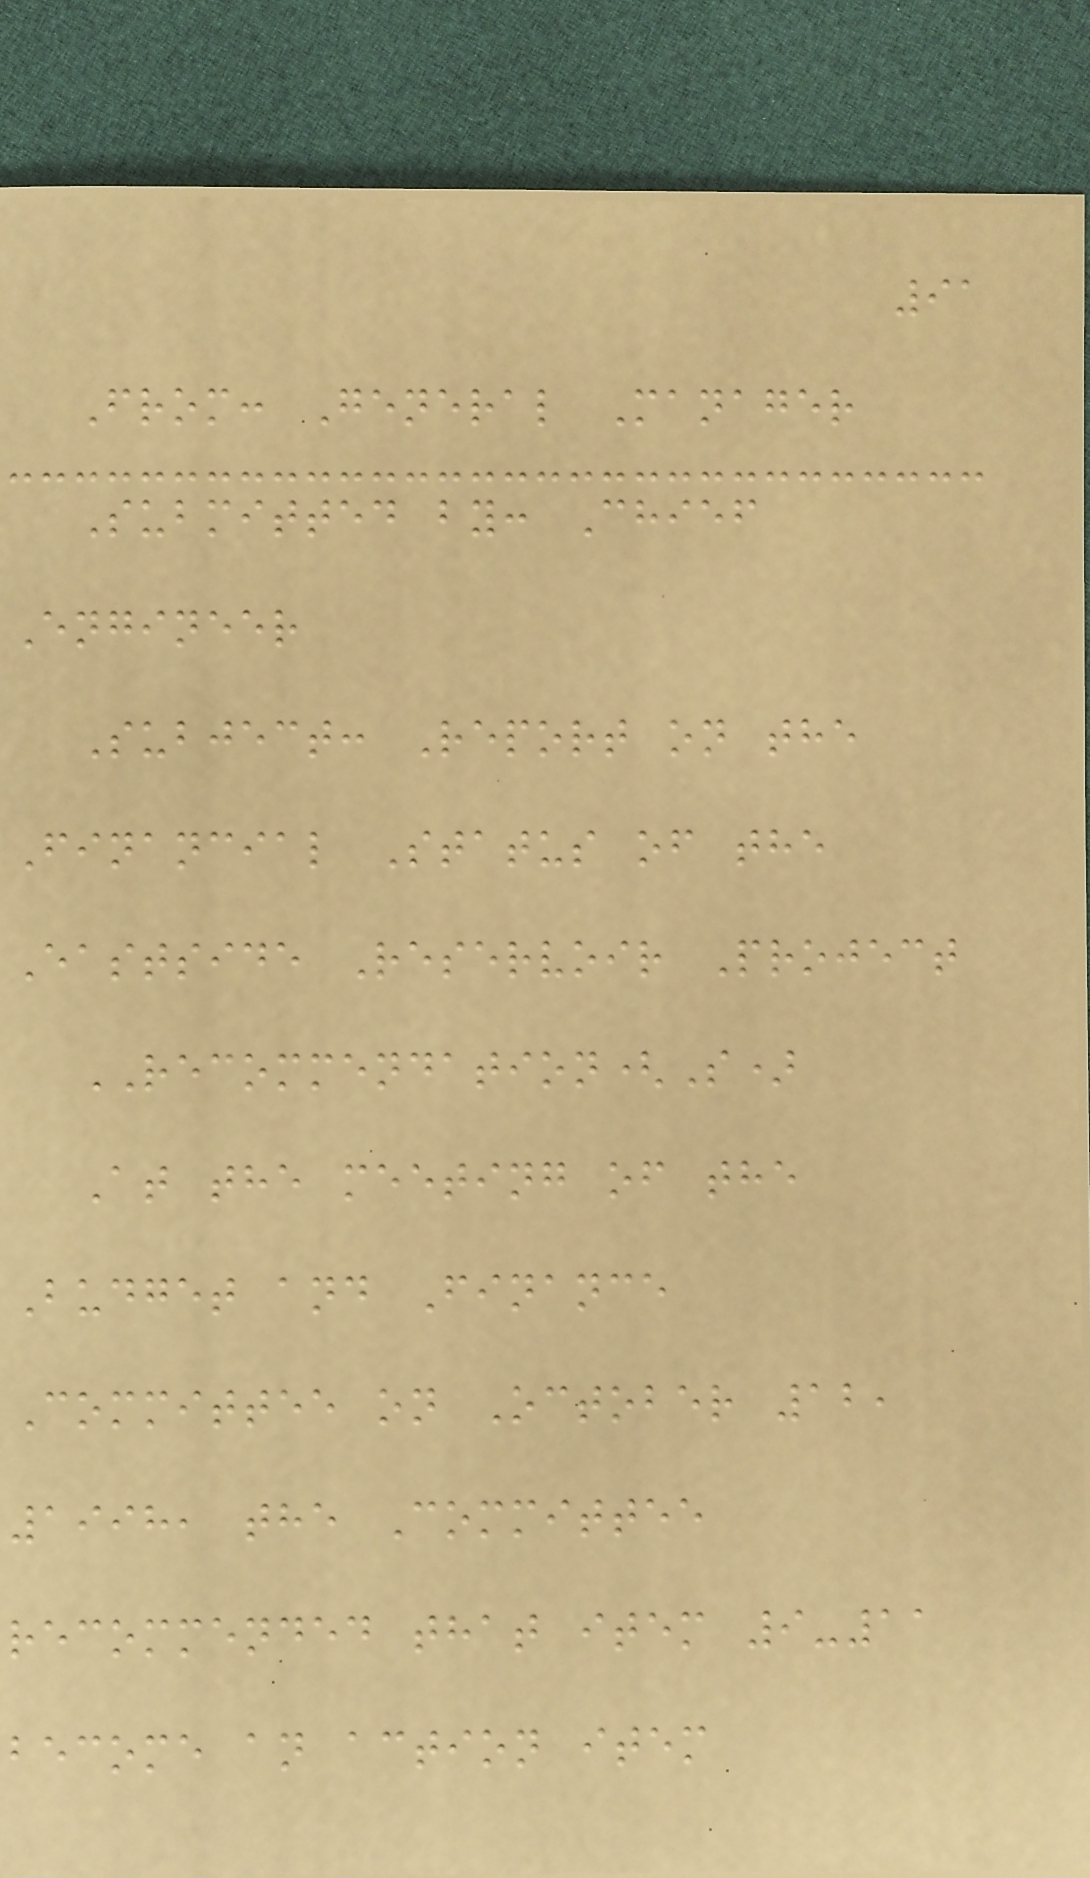91
From: General Manager
Submitted by: Chief
Engineer
Subject: Report on the
Financial Status of the
Eastside Reservoir Project
RECOMMENDATION(S)
At the meeting of the
Budget and Finance
Committee on October 12,
1998, the Committee
recommended that item 9-11
become an action item
